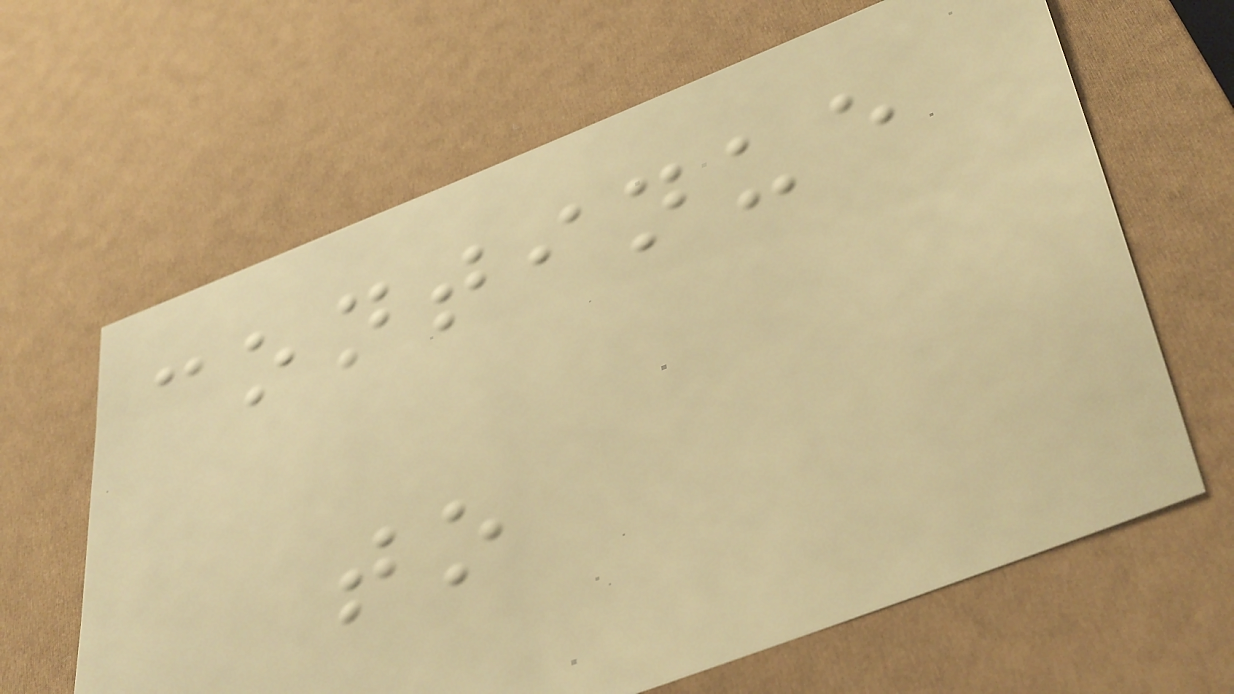continue
to
